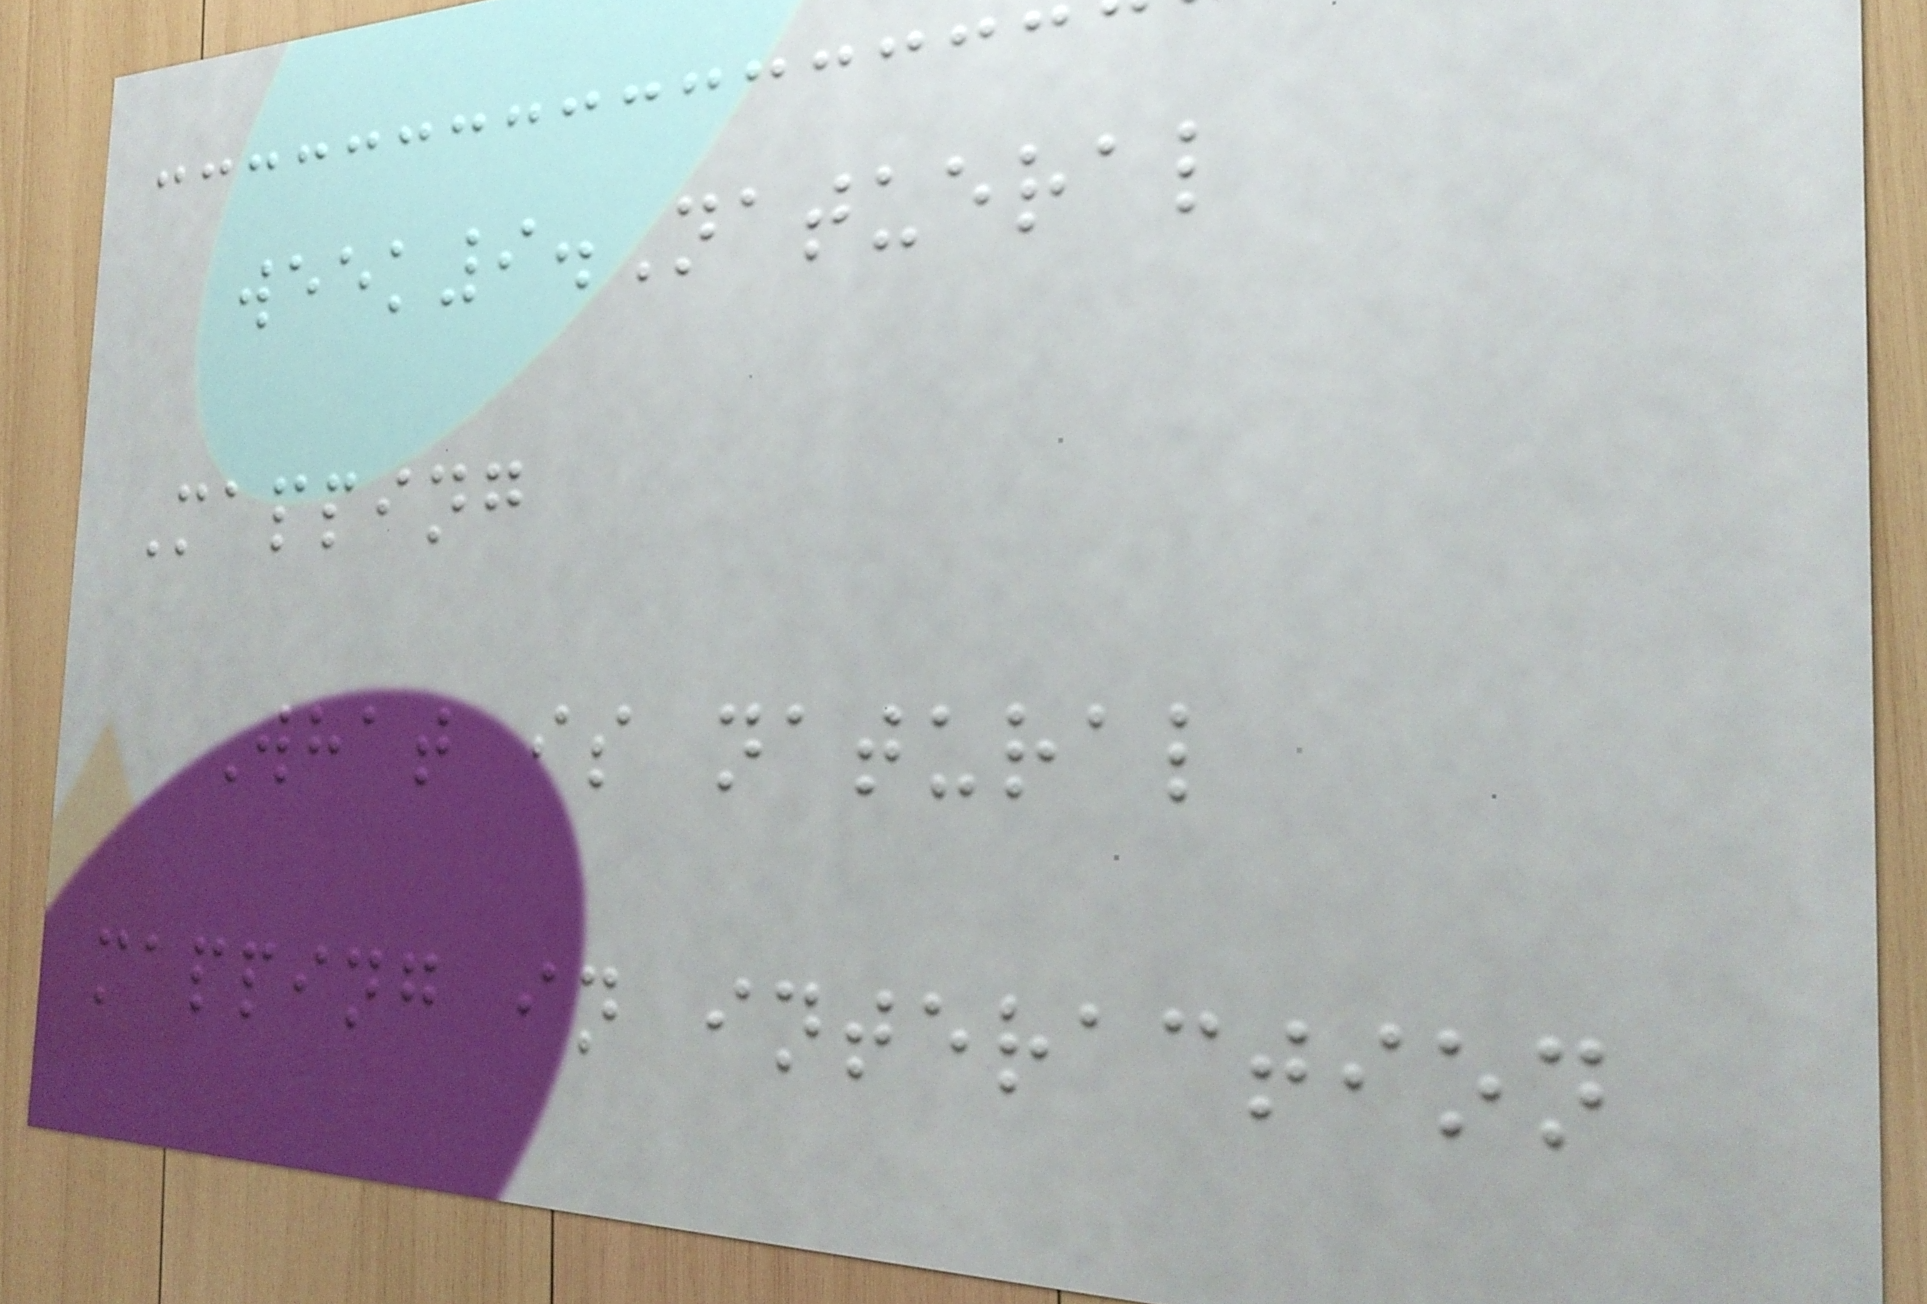week9.Natueral
Mapping
What is natural
mapping in interaction
